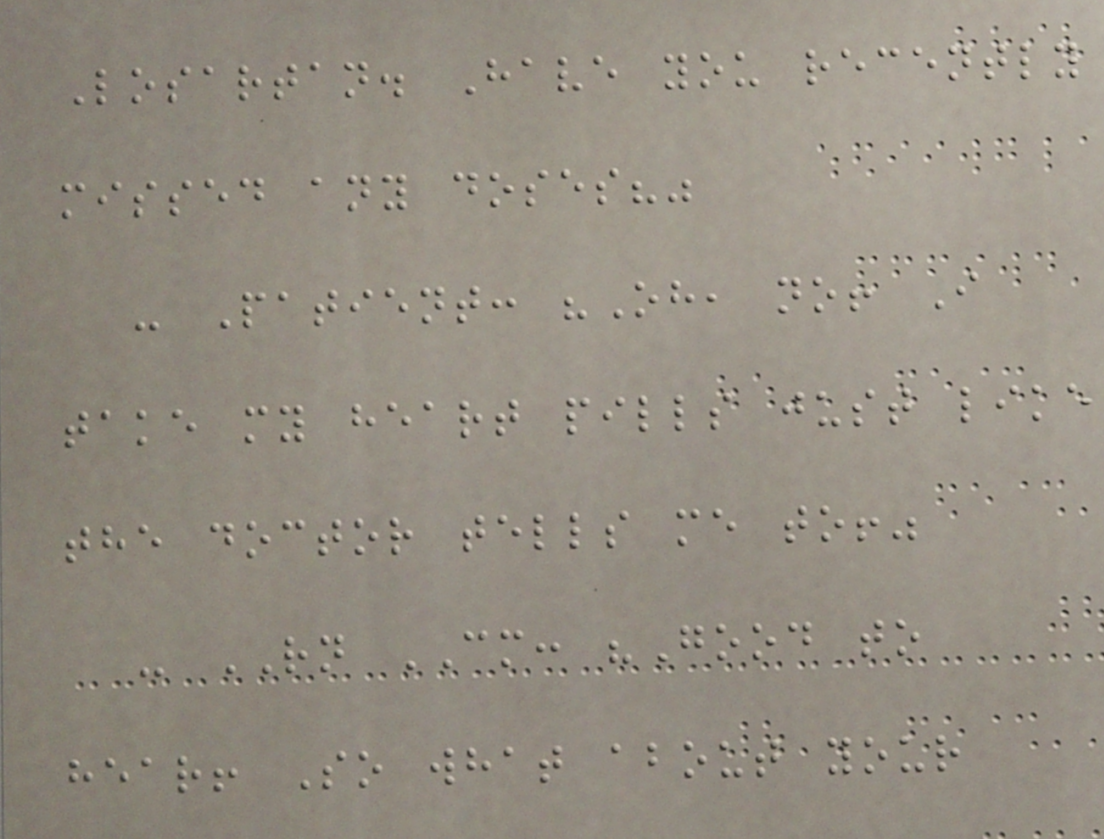Losartan. Have you recently
missed any doses?"
- Patient: "Oh, no! I
take my heart pills just like
the doctor tells me to!"
- RN CM: "Good to
hear! So what about your
